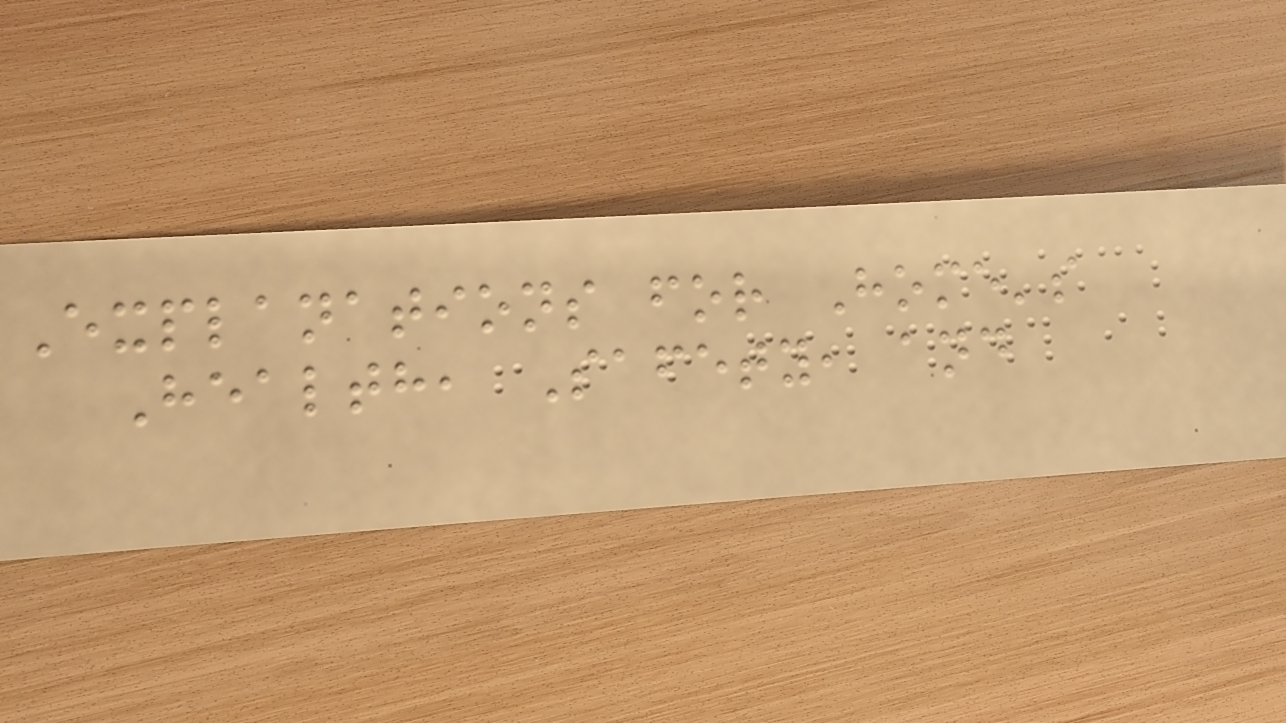Explanations for Home's
Health, Safety, and
